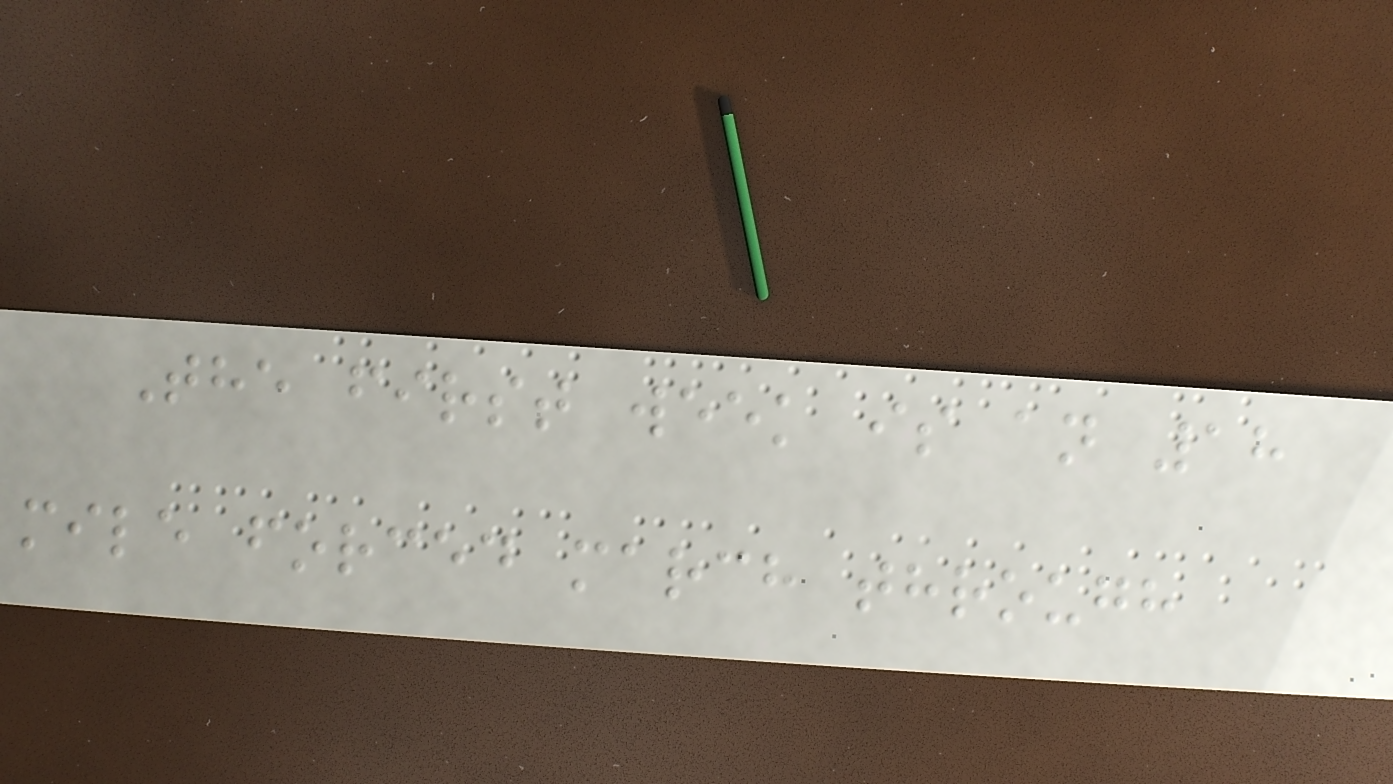The first week is an 18
mile forced march through
